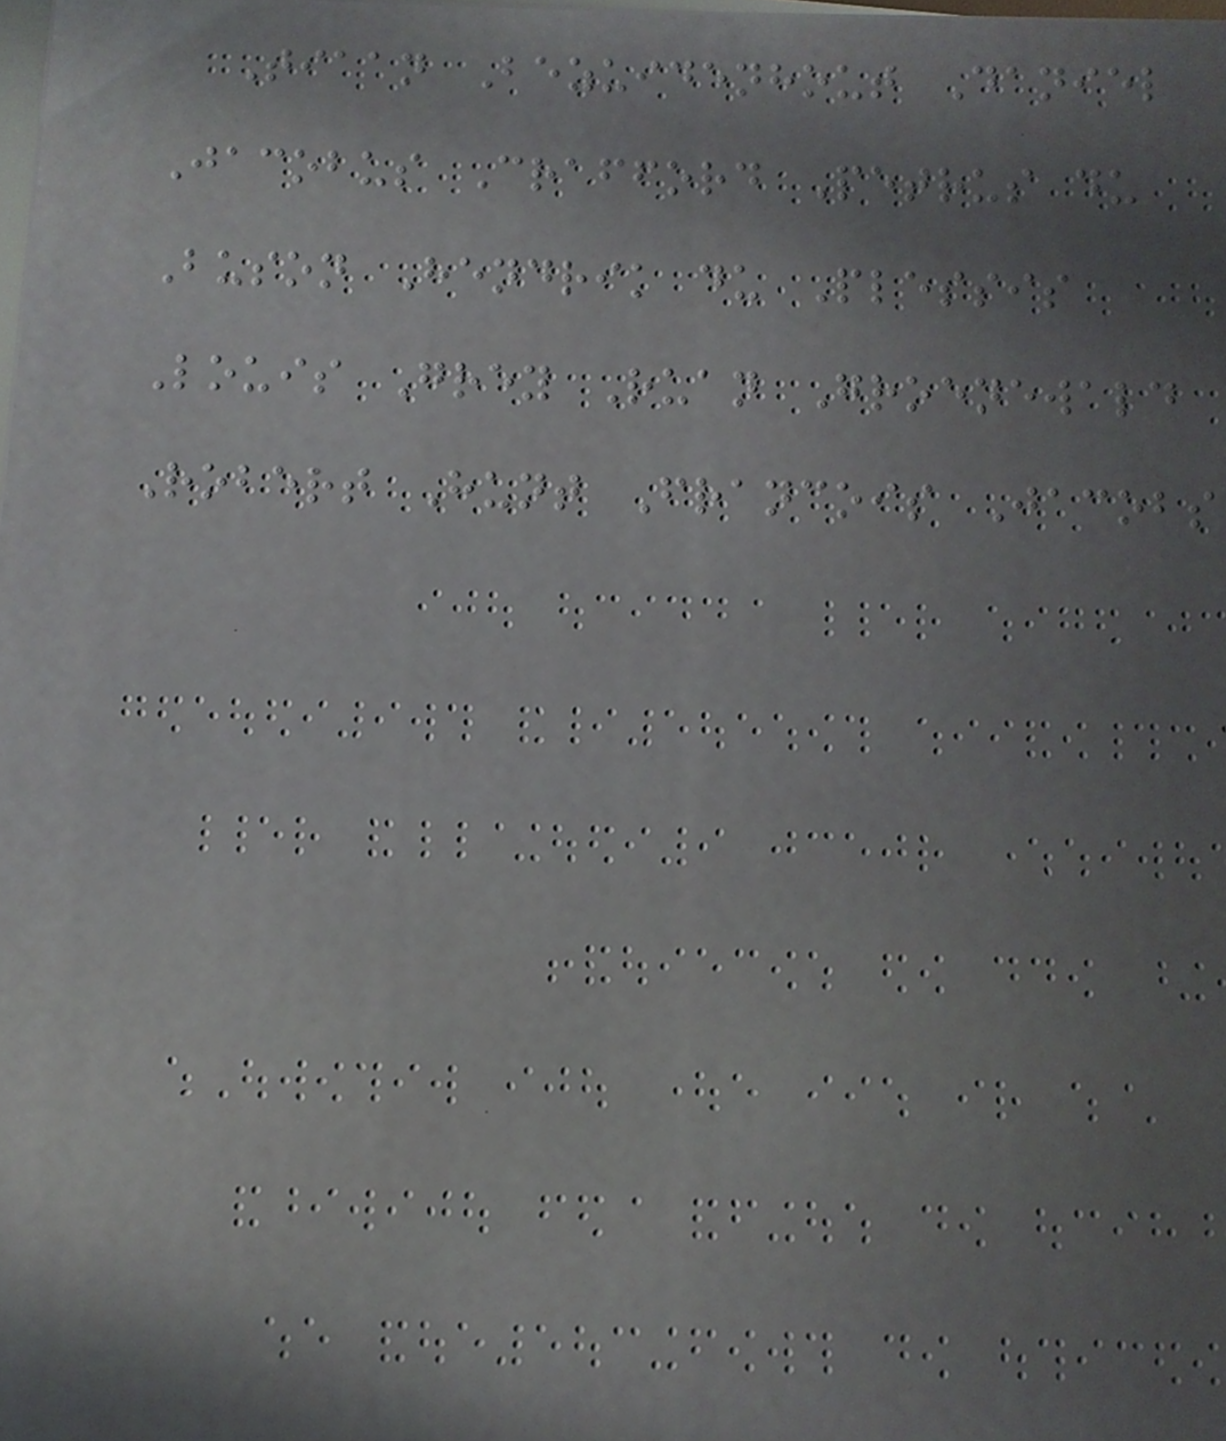Tiaan Bezuidenhout Daniel
Jacobus Crafford Petrus du
Buson Hendrik du Plessis
Louis Grey Ruan Groenewald
Robert Hunt Francois Jacobs
